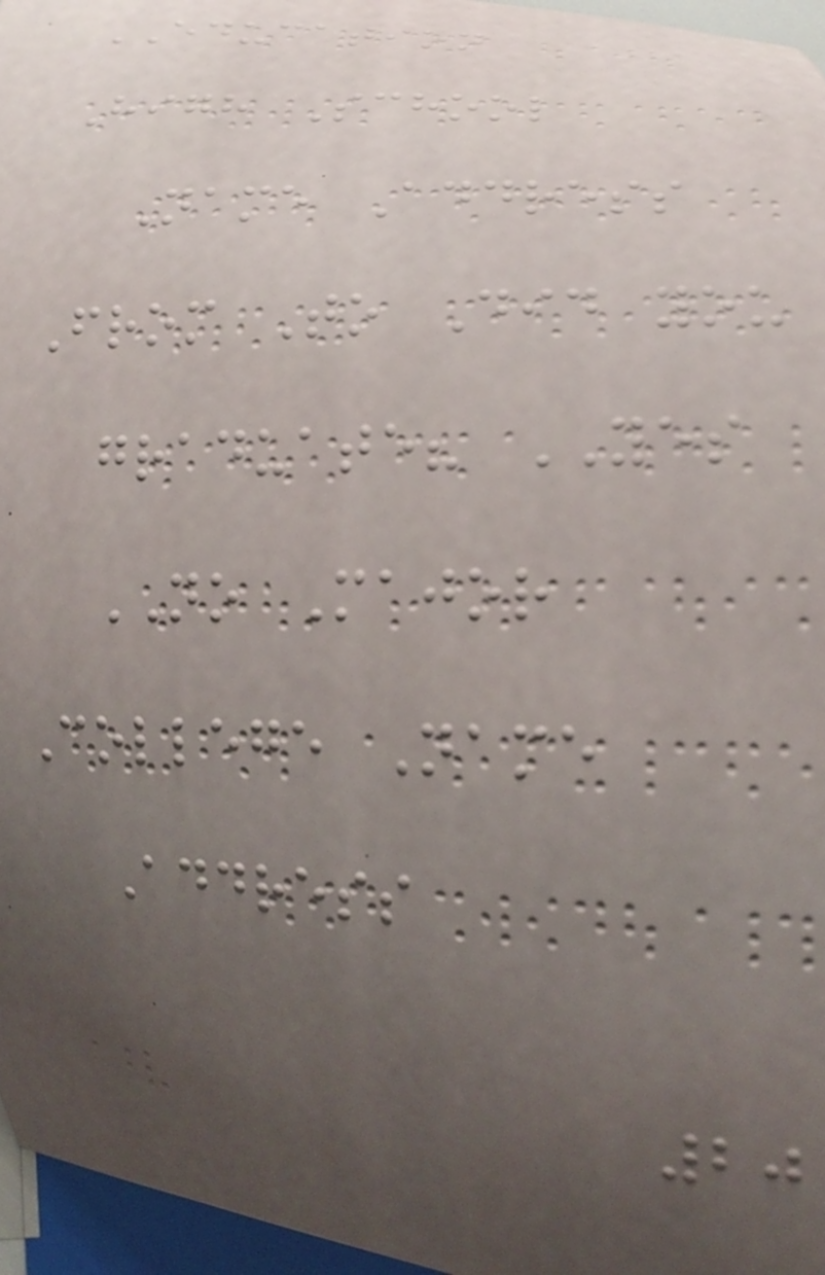EDUCATION
High School
Name Address
From To Did you
graduate? YES
NO Major
College Name
Address
20
